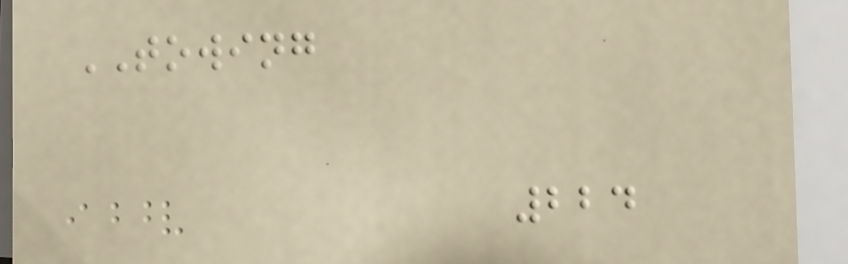TOWING
224
